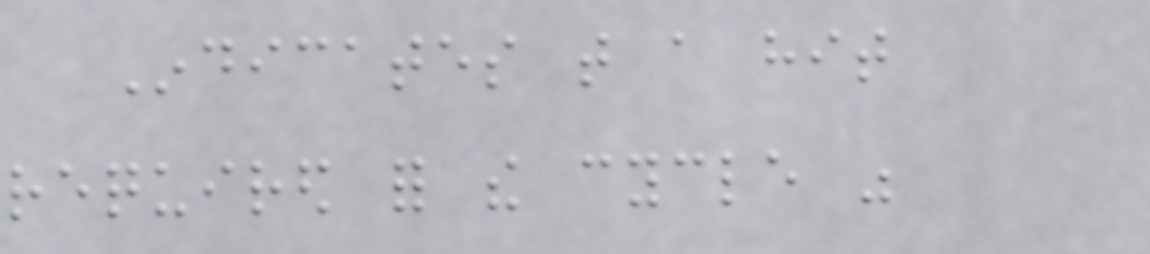Indicates that a hit
required for the cycle was
